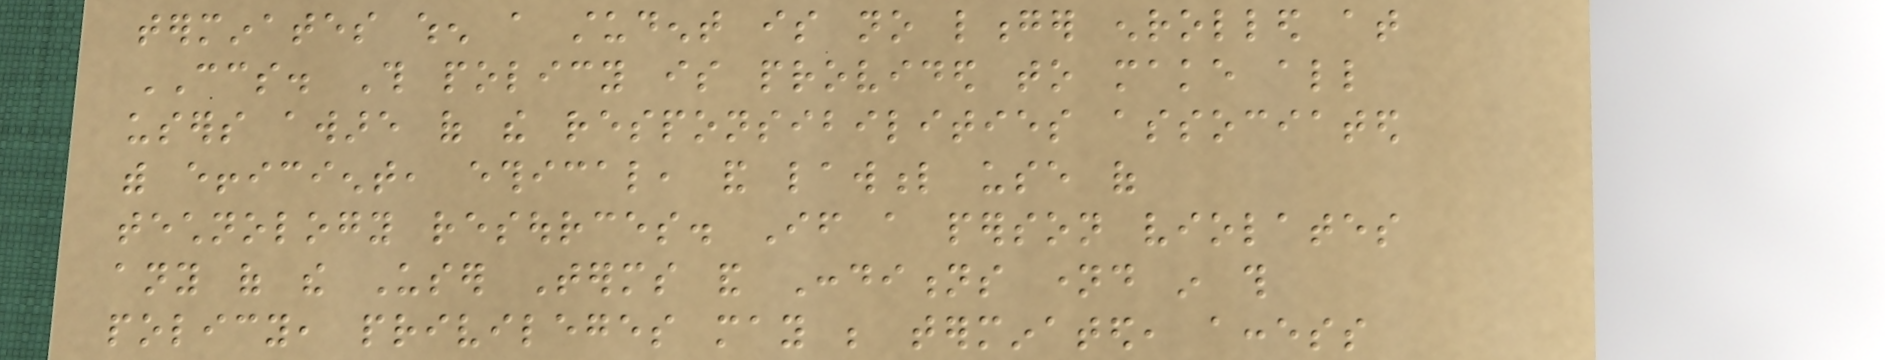terminates when a student is no longer enrolled at
CCS. This policy is provided to make all
users aware of the responsibilities associated
with efficient, ethical, and lawful use of
technology resources. If a person violates
any of the User Terms and Conditions named in this
policy, privileges may be terminated, access
